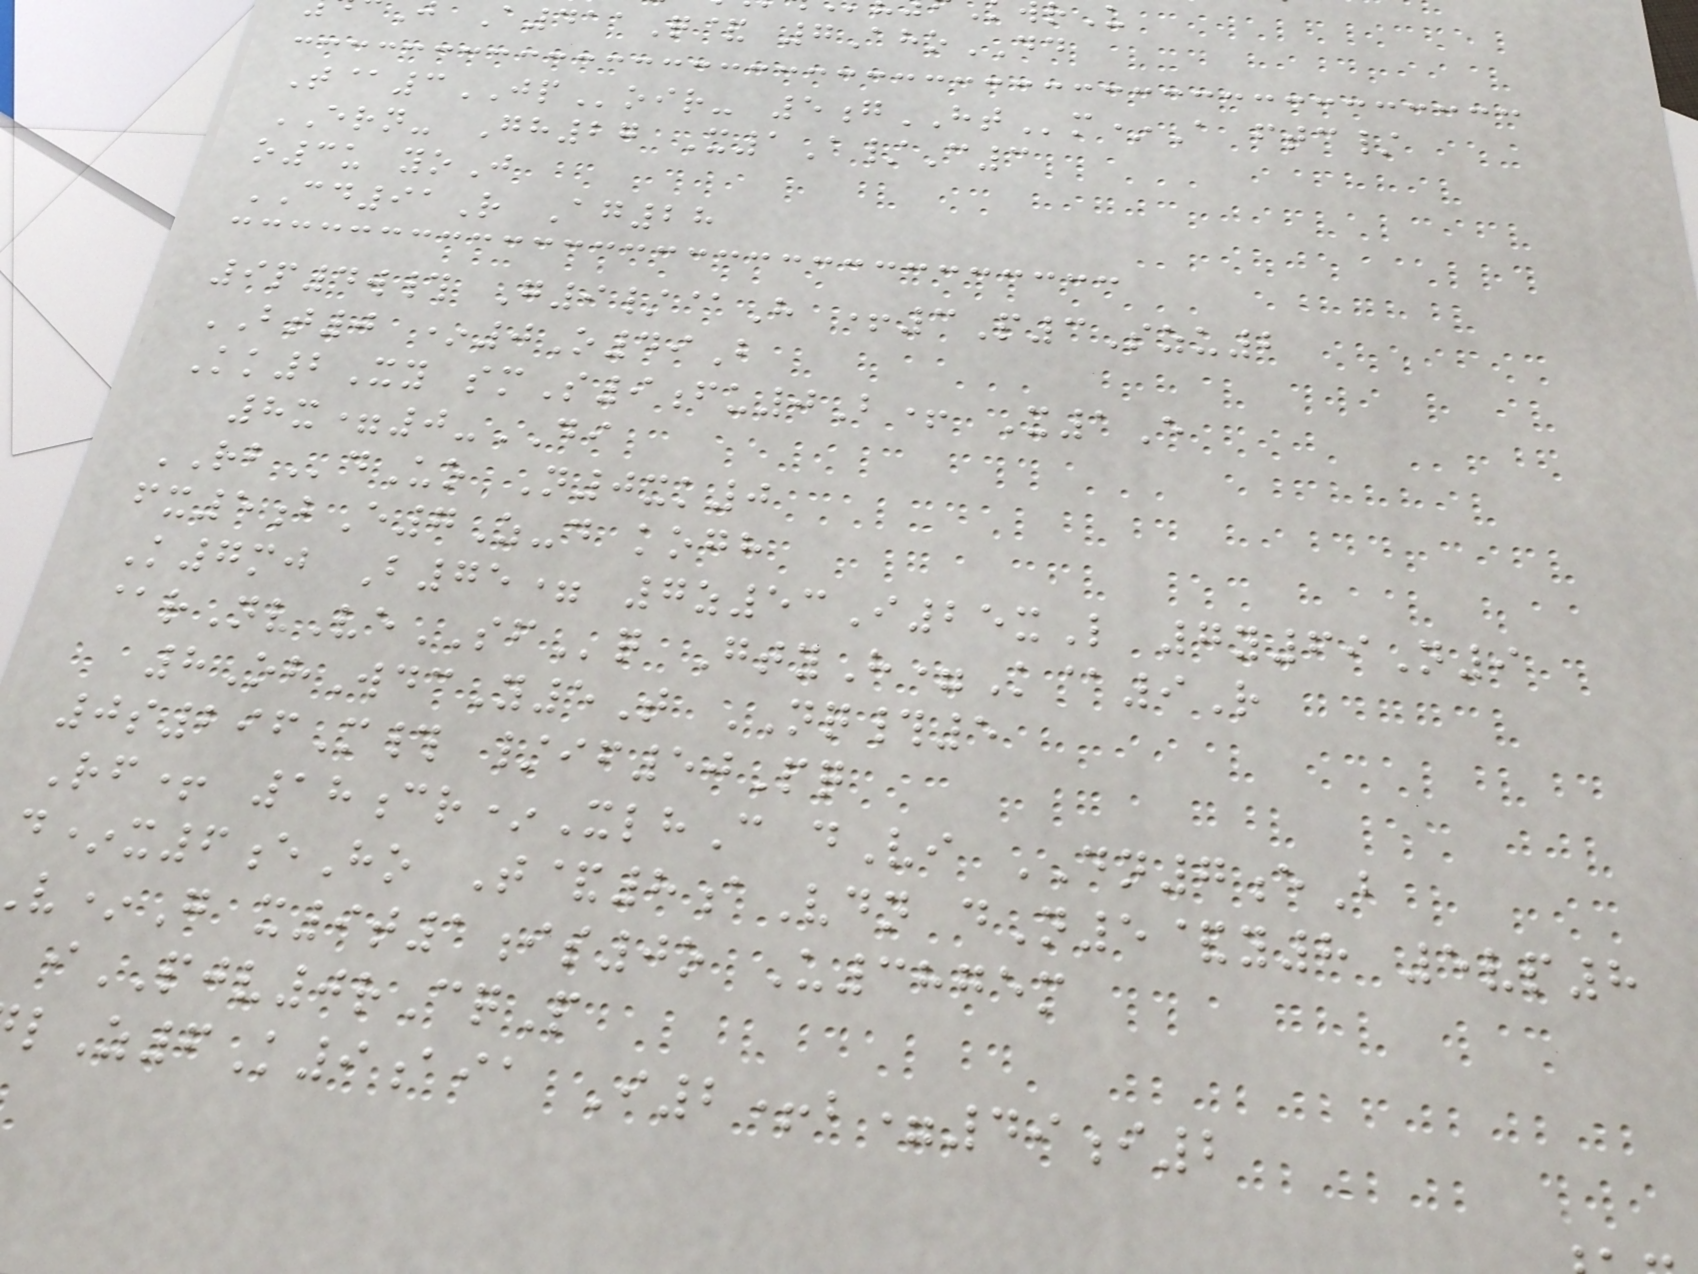A411Q& 7AhoDD
T@3JPoir- 5gHTm*A ftc/
ERN- Gh27 X1A/C3
o3u yoJ
CD91R Ag28
9p4w# G9/@H +3P3Szu2
BT0 *0O49B
Kk2Xy smS9fu0B+ X1E
8x=0-DI
RBdUo N0xk0
fx5bE7Z-d kogh
K7mj B75= 7z53I25xL 7y69N9
@rNvVeSFq GtyH=K@9R
8OhWdcY5T NQ#5
0s296M# /if50Pq
Rf+ 18cr*XlhC dVi DN7eB
d*x6eHo T&8aVdn dN5&y8 5vp8
*G x9t1is0o U3875m
iPJV0rCqP
lZ6K9aia I2+b=49i2
